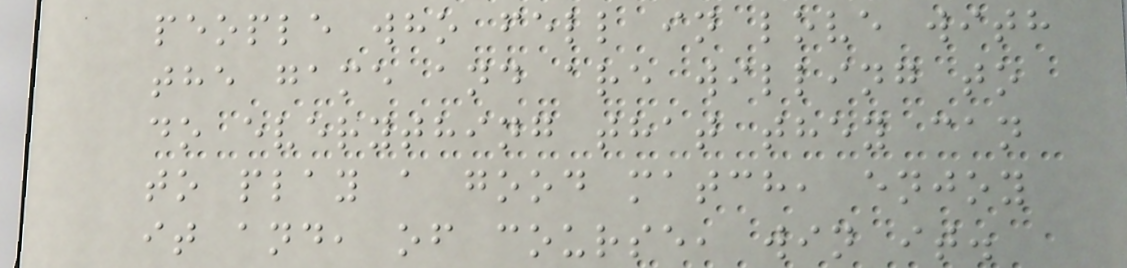people who fell in love with
the game and are willing to
do everything that they can
to play a good match, enjoy
it and, of course, win it.
